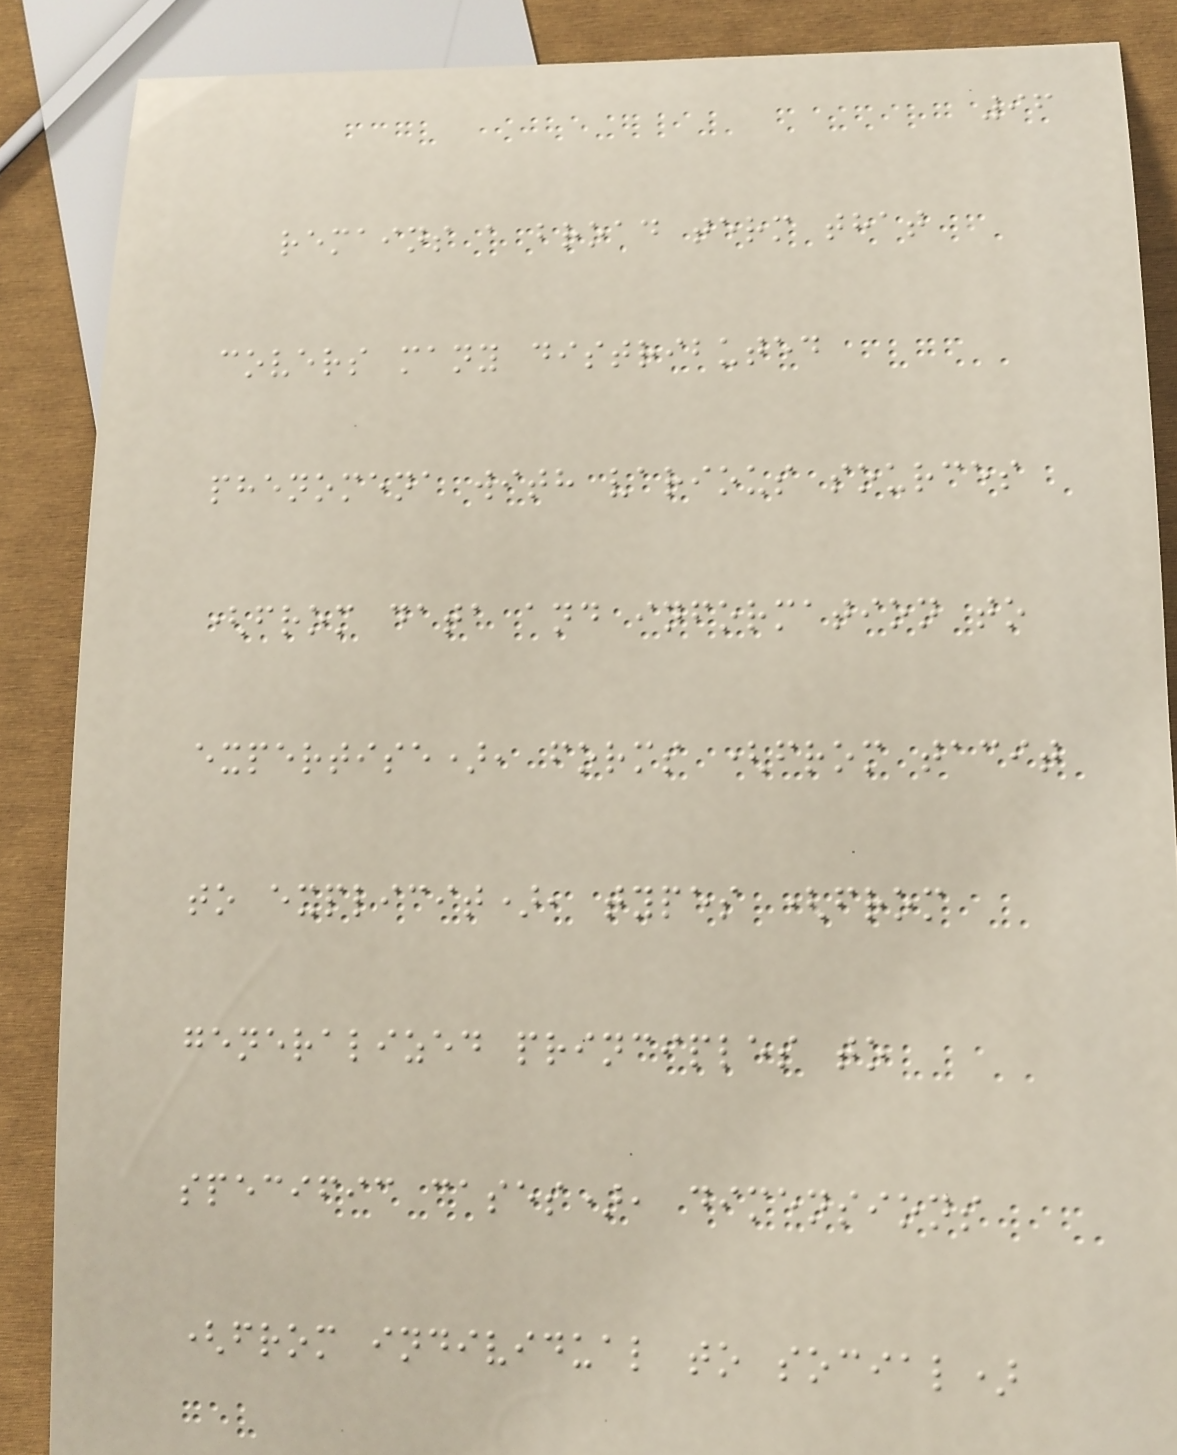96
remains a broad term that
covers many distributed
phenomena with various sources
(from data and information to
expertise), forms (from tacit
to explicit), types (from
generalized principles to
specific cases), dimensions
(from individual to social)
